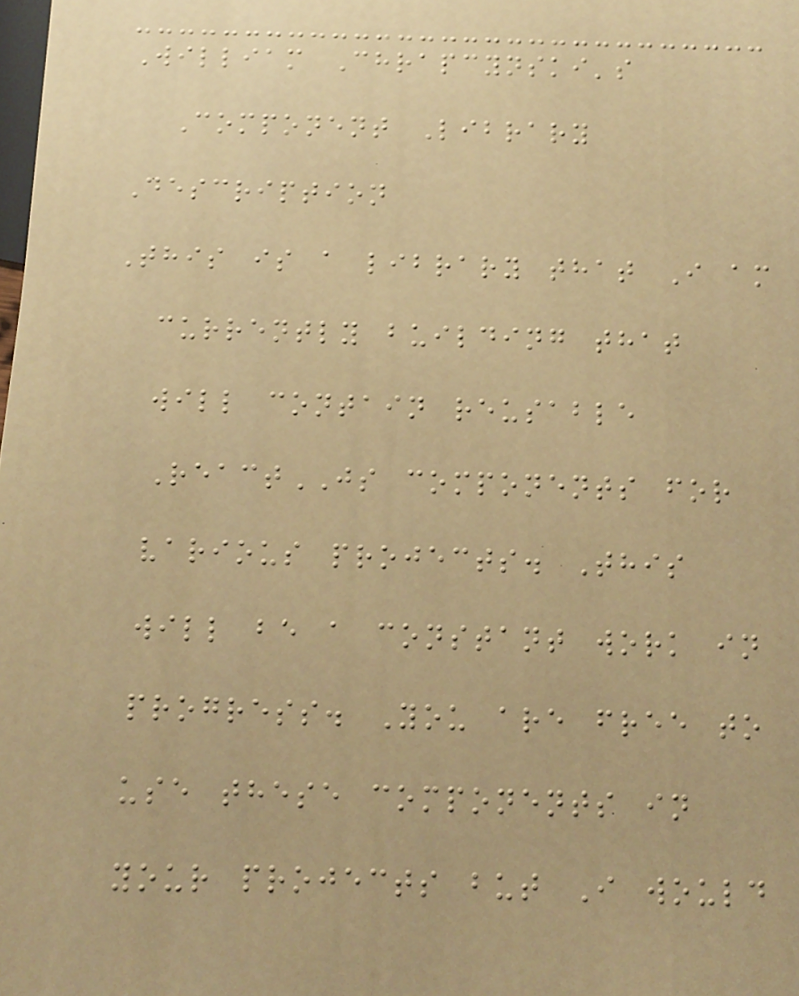William Chrapcynski's
Component Library
Description
This is a library that I am
currently building that
will contain reusable
ReactJS components for
various projects. This
will be a constant work in
progress. You are free to
use these components in
your projects but I would
